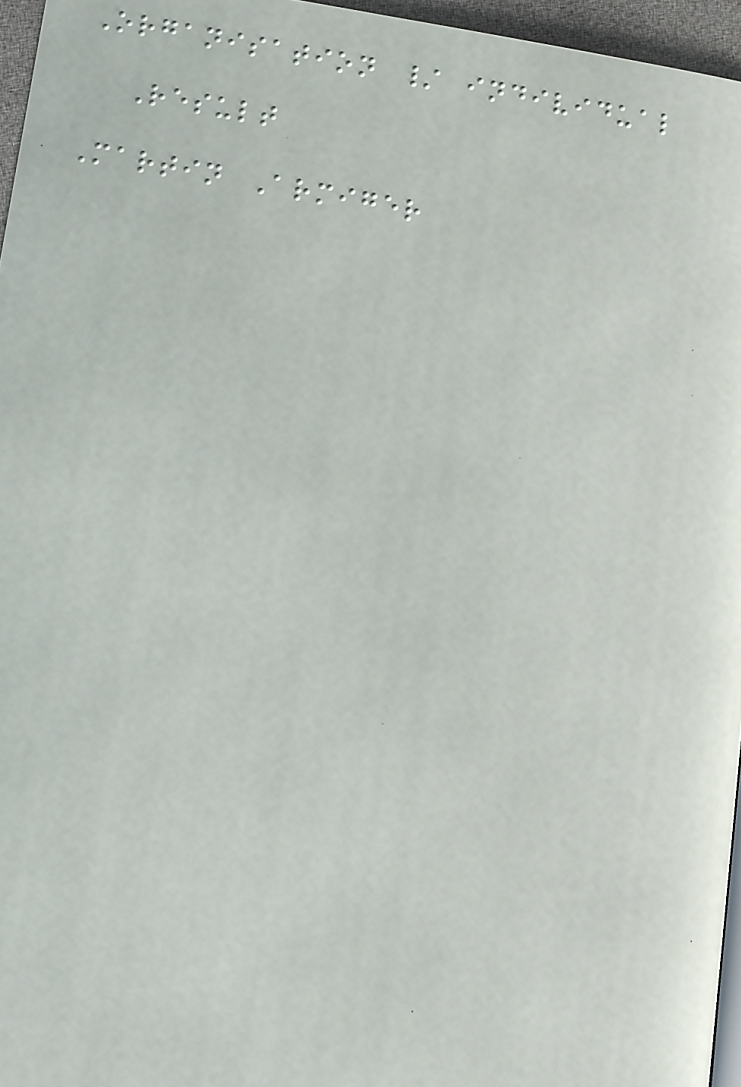Organisation / individual
Result
Martin Armiger
